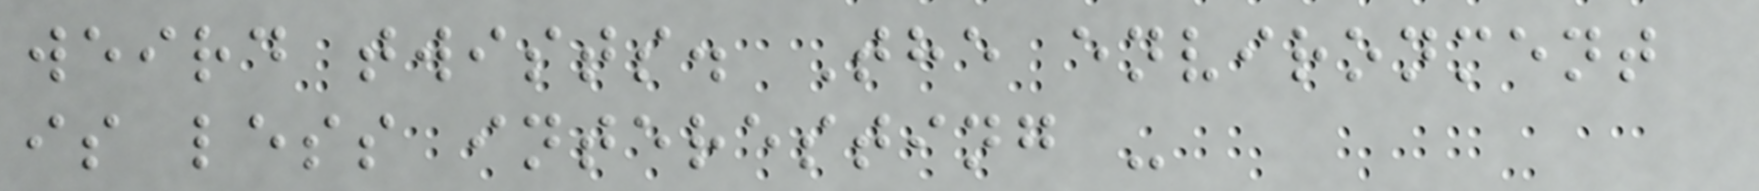weird twists. The environment
is less interesting -
